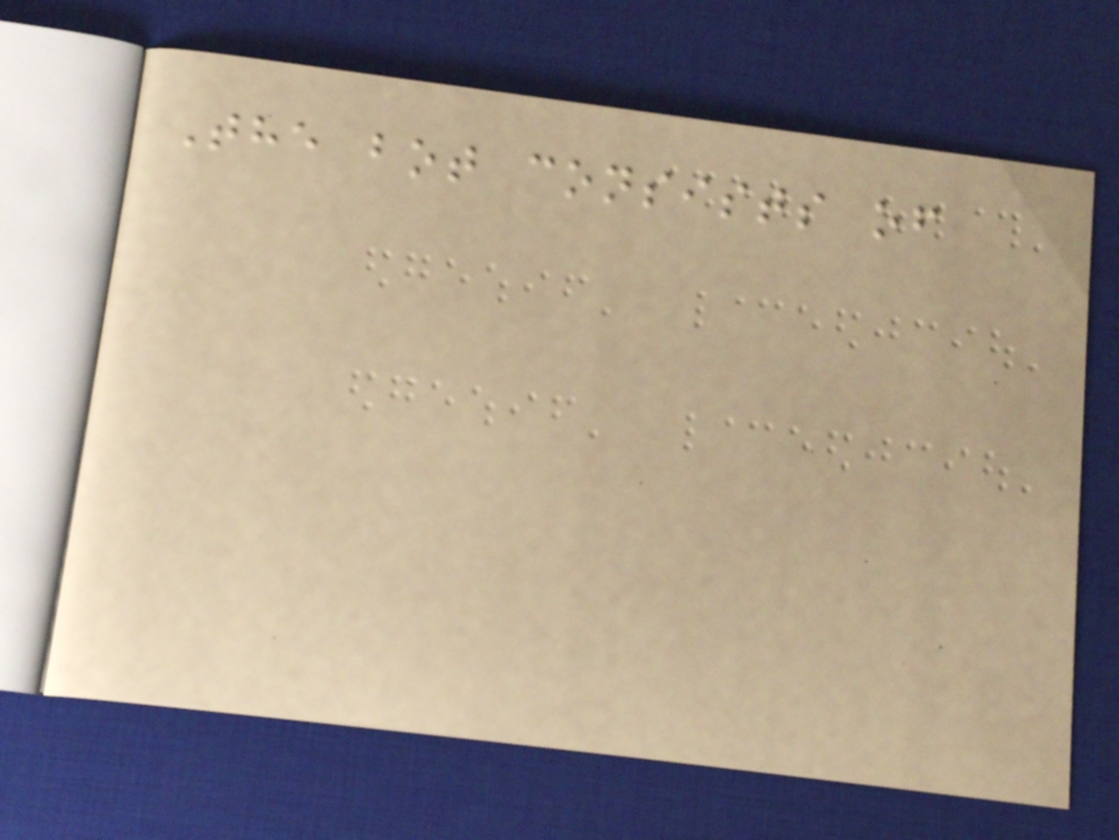The bot consists of
